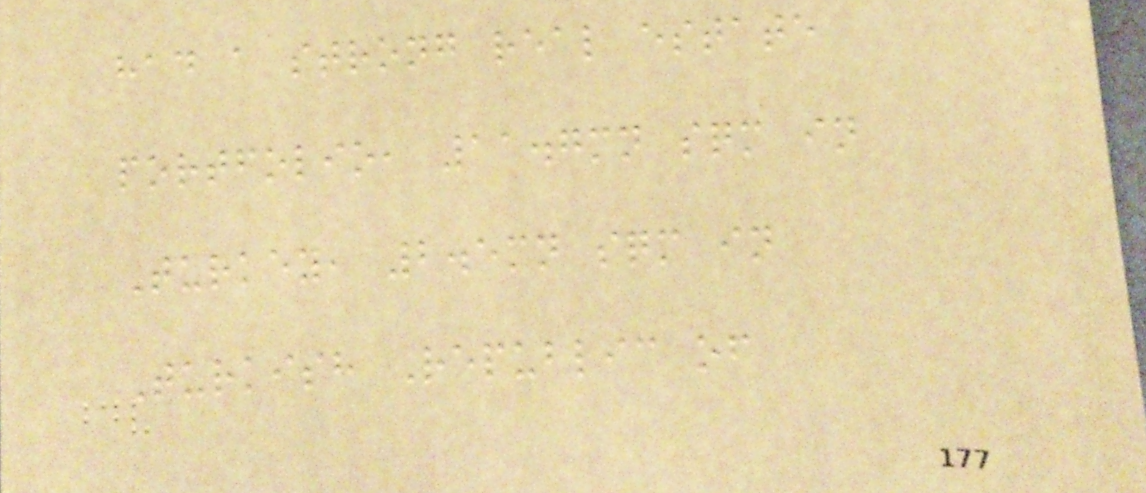had a strong real estate
portfolio, 11.7mn sqm in
Turkey, 2.5mn sqm in
Turkish Republic of
